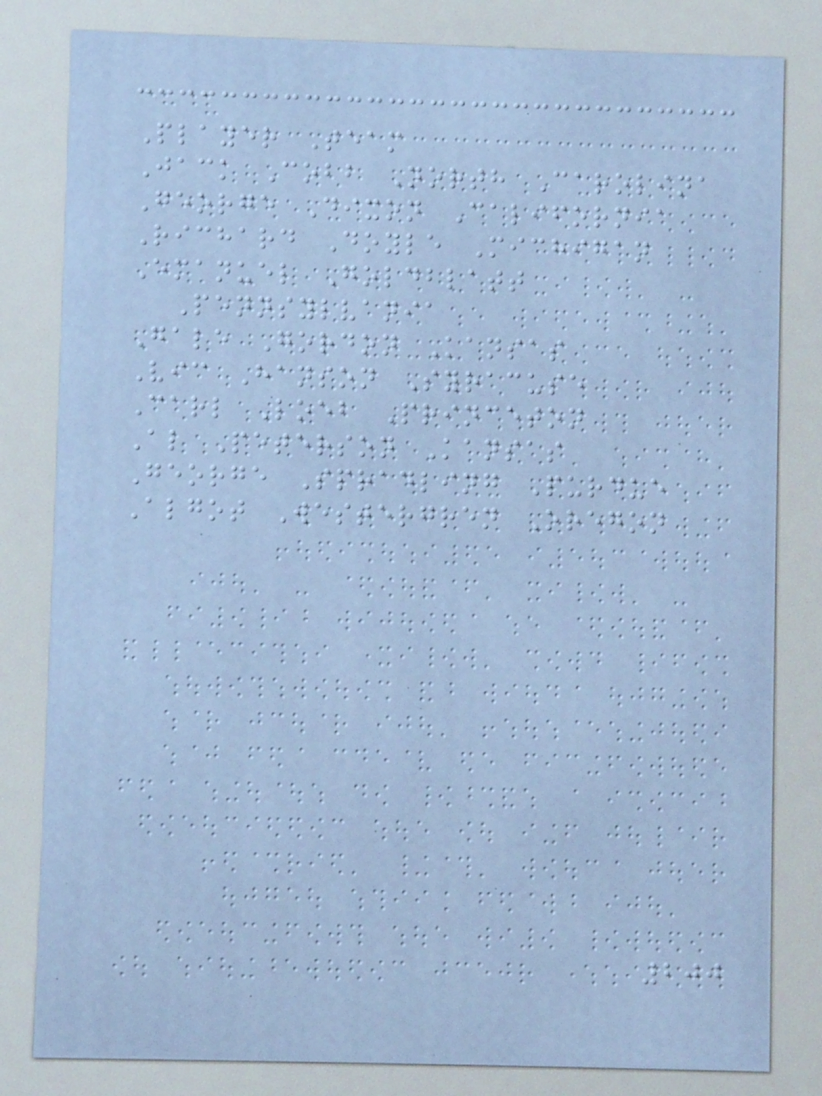Player Team
Jack Cobb North Carolina
George Dixon California
Richard Doyle Michigan
Emanuel Goldblatt
Pennsylvania
Gale Gordon Kansas
Vic Hanson Syracuse
Carl Loeb Princeton
Al Peterson Kansas
George Spradling Purdue
Algot Westergren Oregon
200
